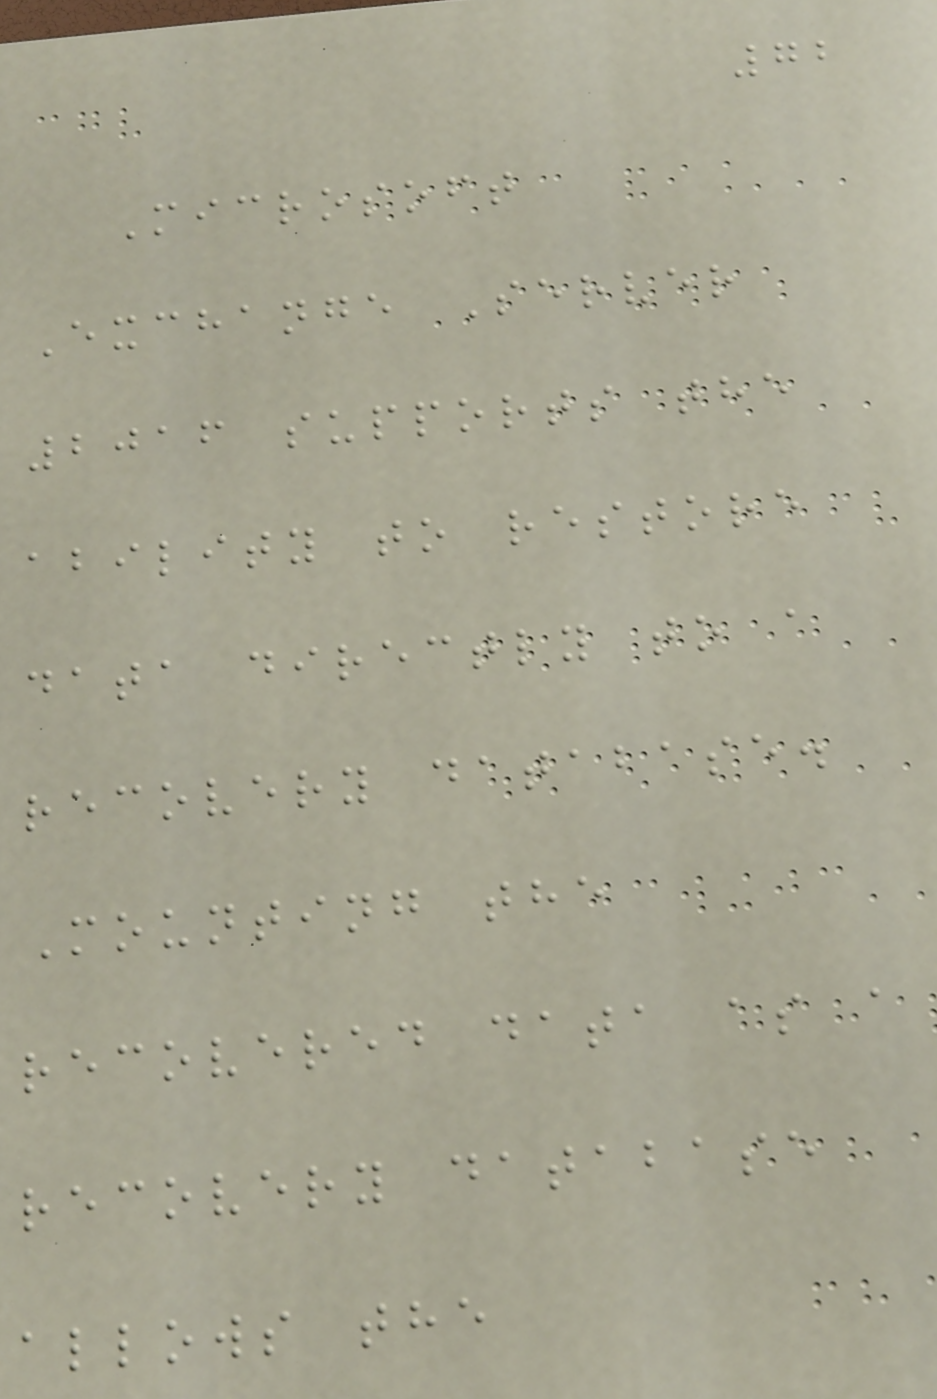72
Microsoft
Exchange Server
2016 supports the
ability to restore
data directly to a
recovery database.
Mounting the
recovered data as a
recovery database
allows the
